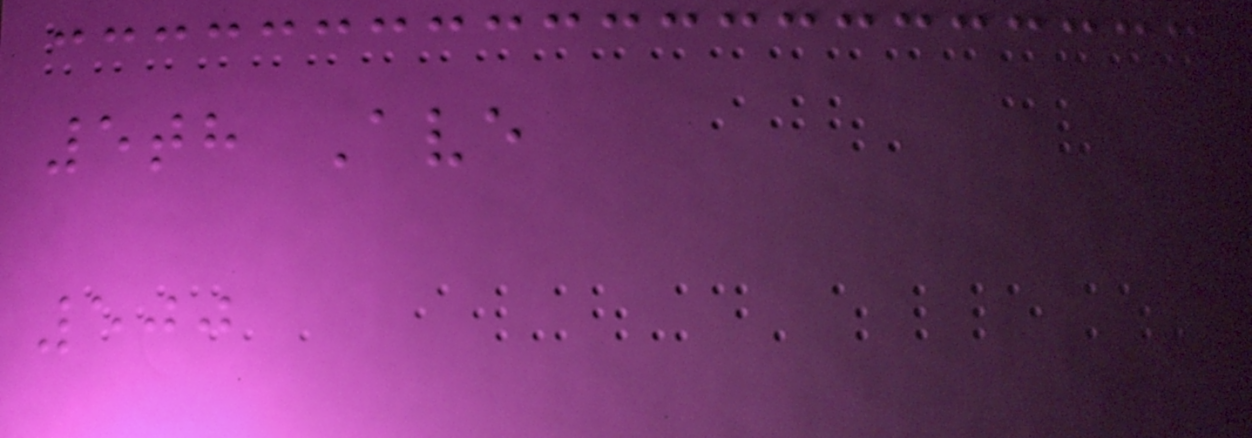5th Ave
500
